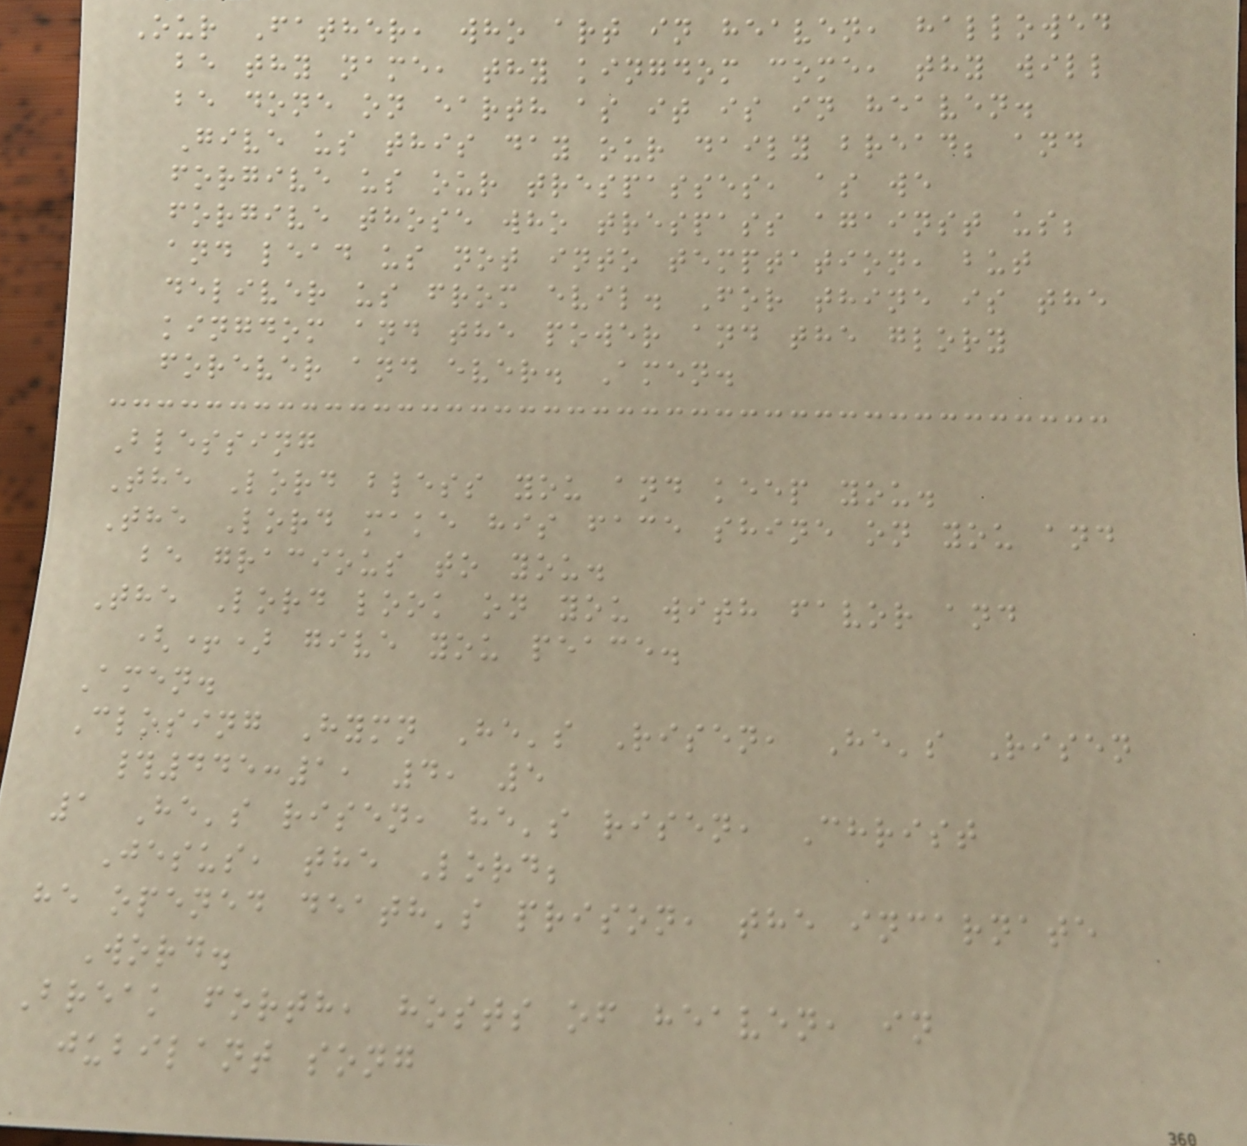Our Father, who art in heaven, hallowed
be thy name, thy kingdom come, thy will
be done on earth as it is in heaven.
Give us this day our daily bread; and
forgive us our trespasses, as we
forgive those who trespass against us;
and lead us not into temptation, but
deliver us from evil. For thine is the
kingdom and the power and the glory
forever and ever. Amen.
Blessing
The Lord bless you and keep you.
The Lord make his face shine on you and
be gracious to you.
The Lord look on you with favor and
(+) give you peace.
Amen.
Closing Hymn He's Risen, He's Risen
#445:1, 4, 5
1 He's risen, he's risen, Christ
Jesus, the Lord;
he opened death's prison, the incarnate
Word.
Break forth, hosts of heaven, in
jubilant song
